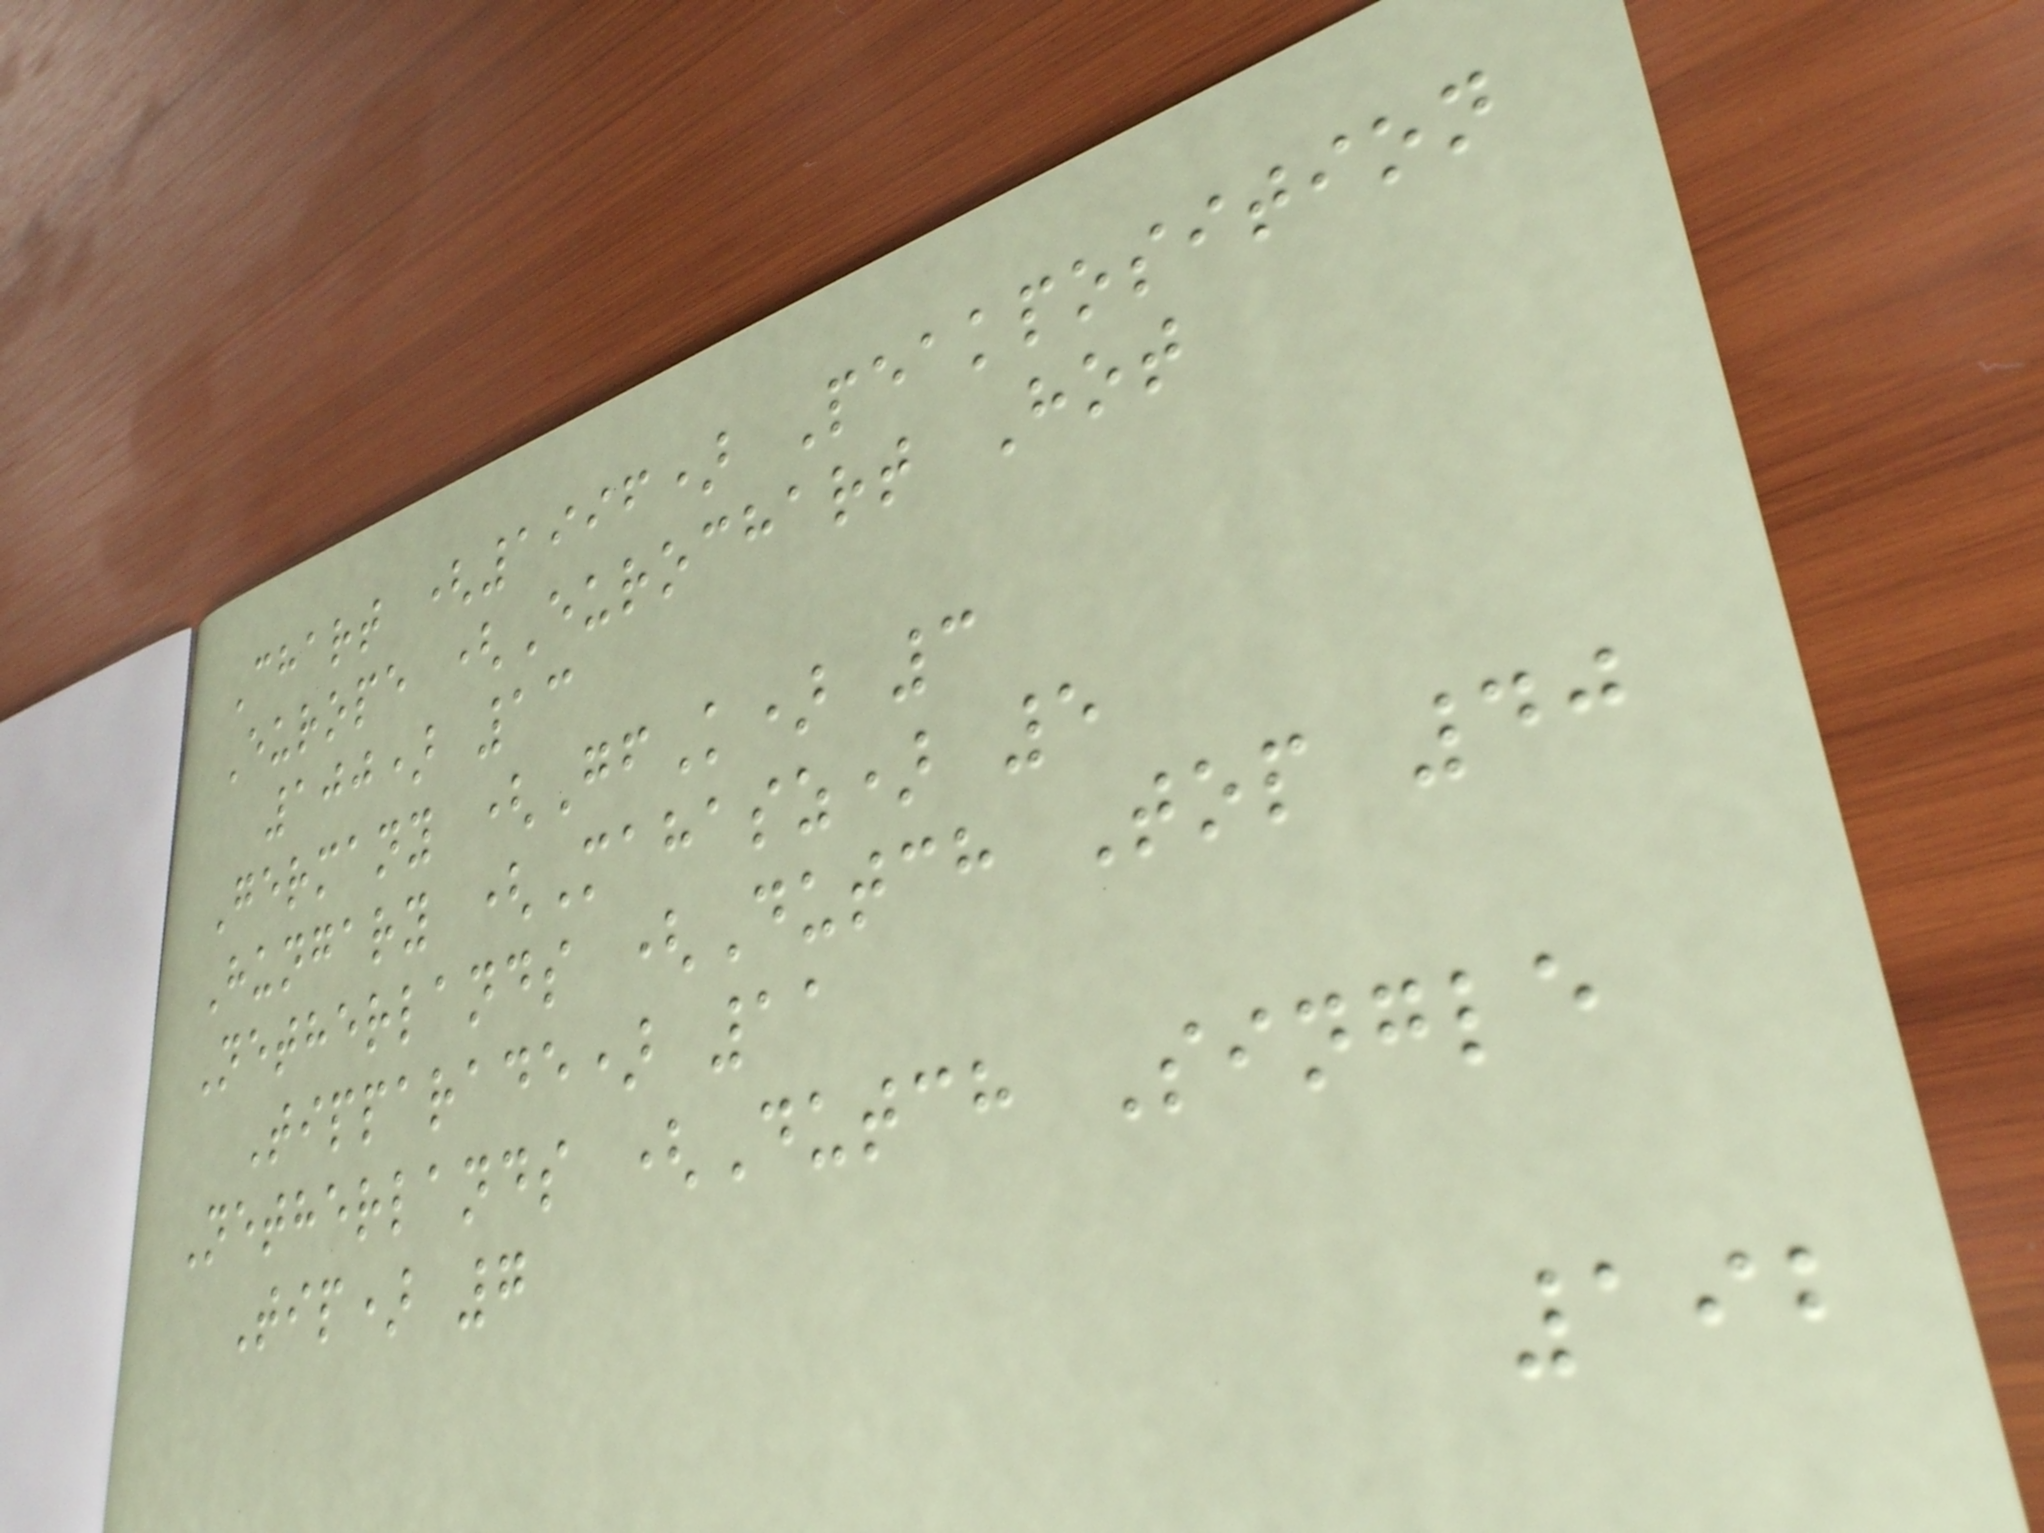Chart (1996) Peakposition
Europe (Eurochart Hot
100) 13
Germany (GfK) 3
Hungary (Mahasz) 5
Netherlands (Dutch Top 40
Tipparade) 11
Netherlands (Dutch Single
Tip) 7
192
